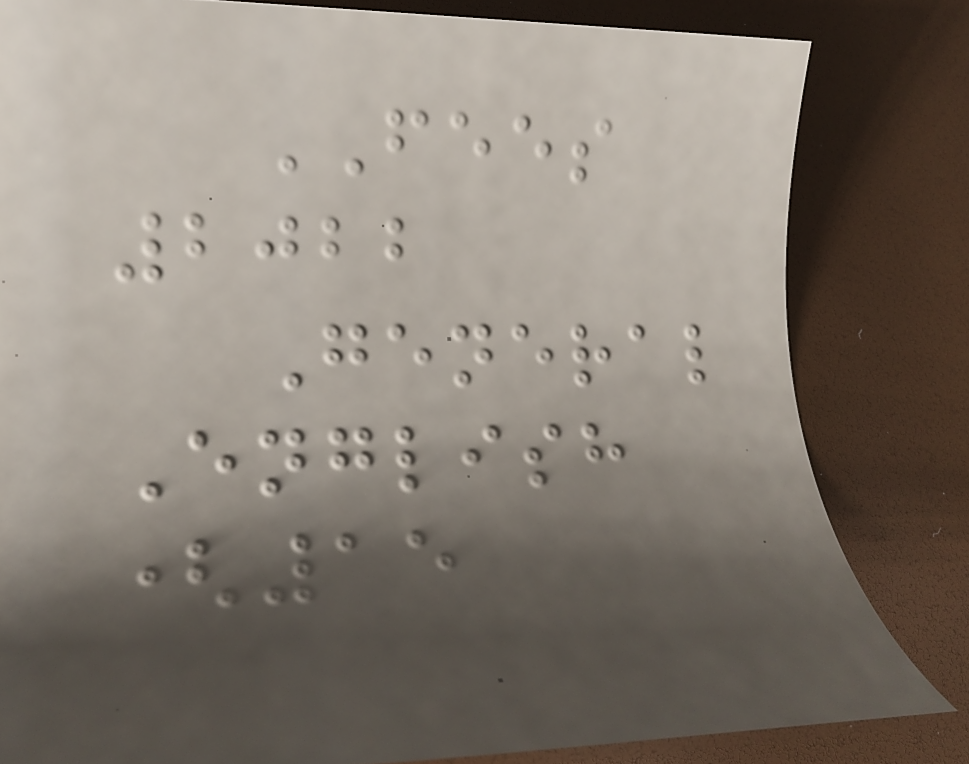FEES
2022
General
English
(15
